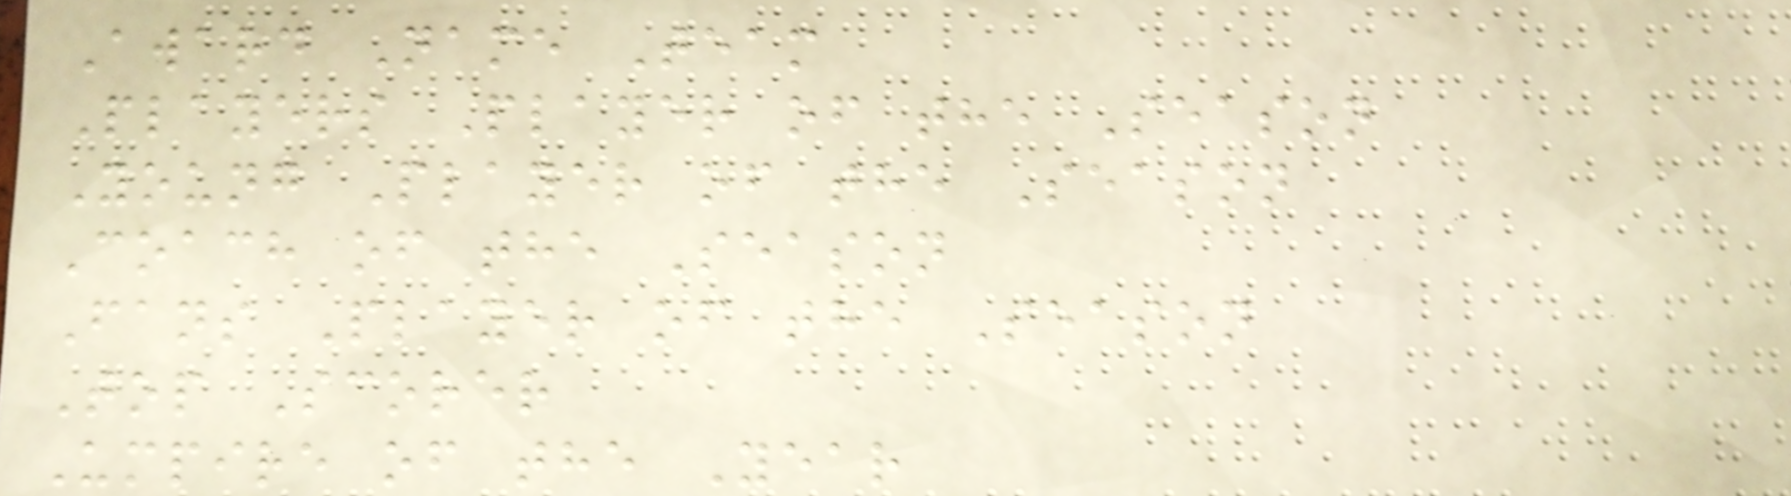Award Name Team
Players Player of the Season
Young Player of the Season
Coach of the Season
Fans Player of the Season
Top Scorer
Umpire of the Year
